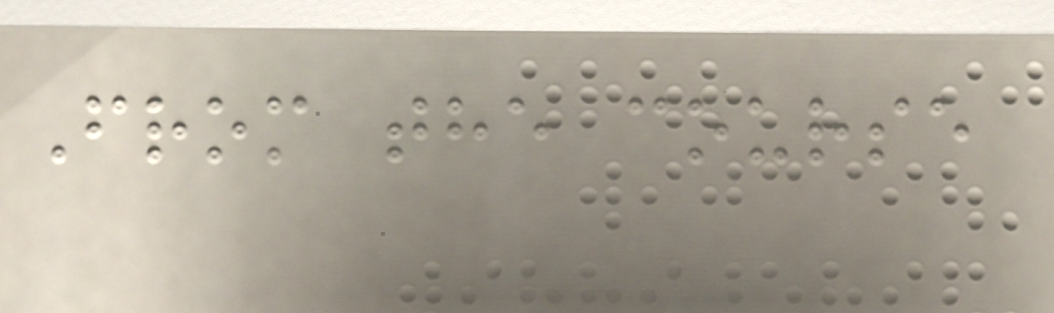From the course
